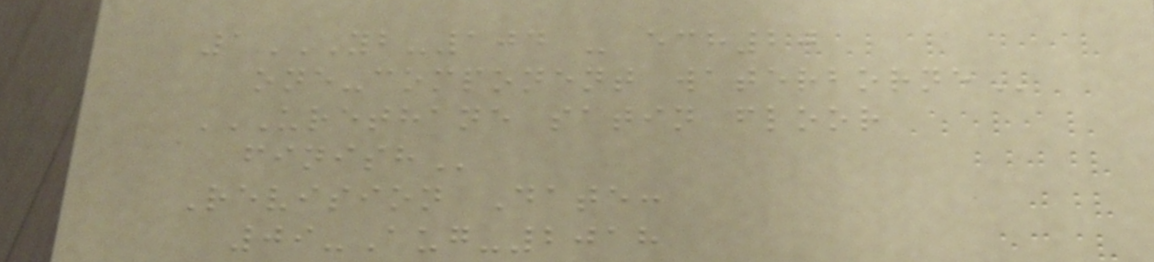1YB-104 - ECH20
ONE-COMPONENT WATERBORNE
URETHANE SATIN FLOOR
FINISH
Revision Date:
09-Aug-2018
